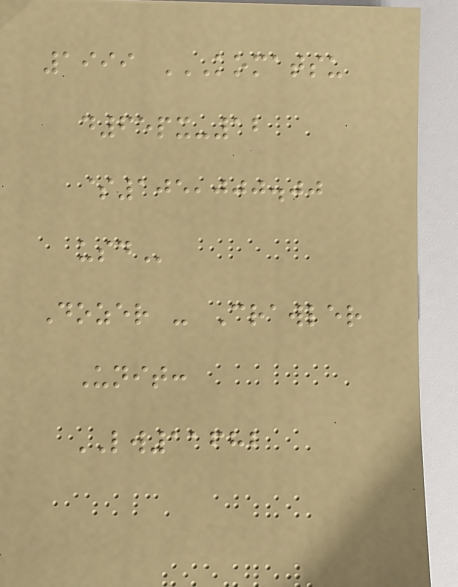1999 KOMATSU
D65PX-12
$105,000.00
USD
Dozer - Crawler
Unit:
LW11682
